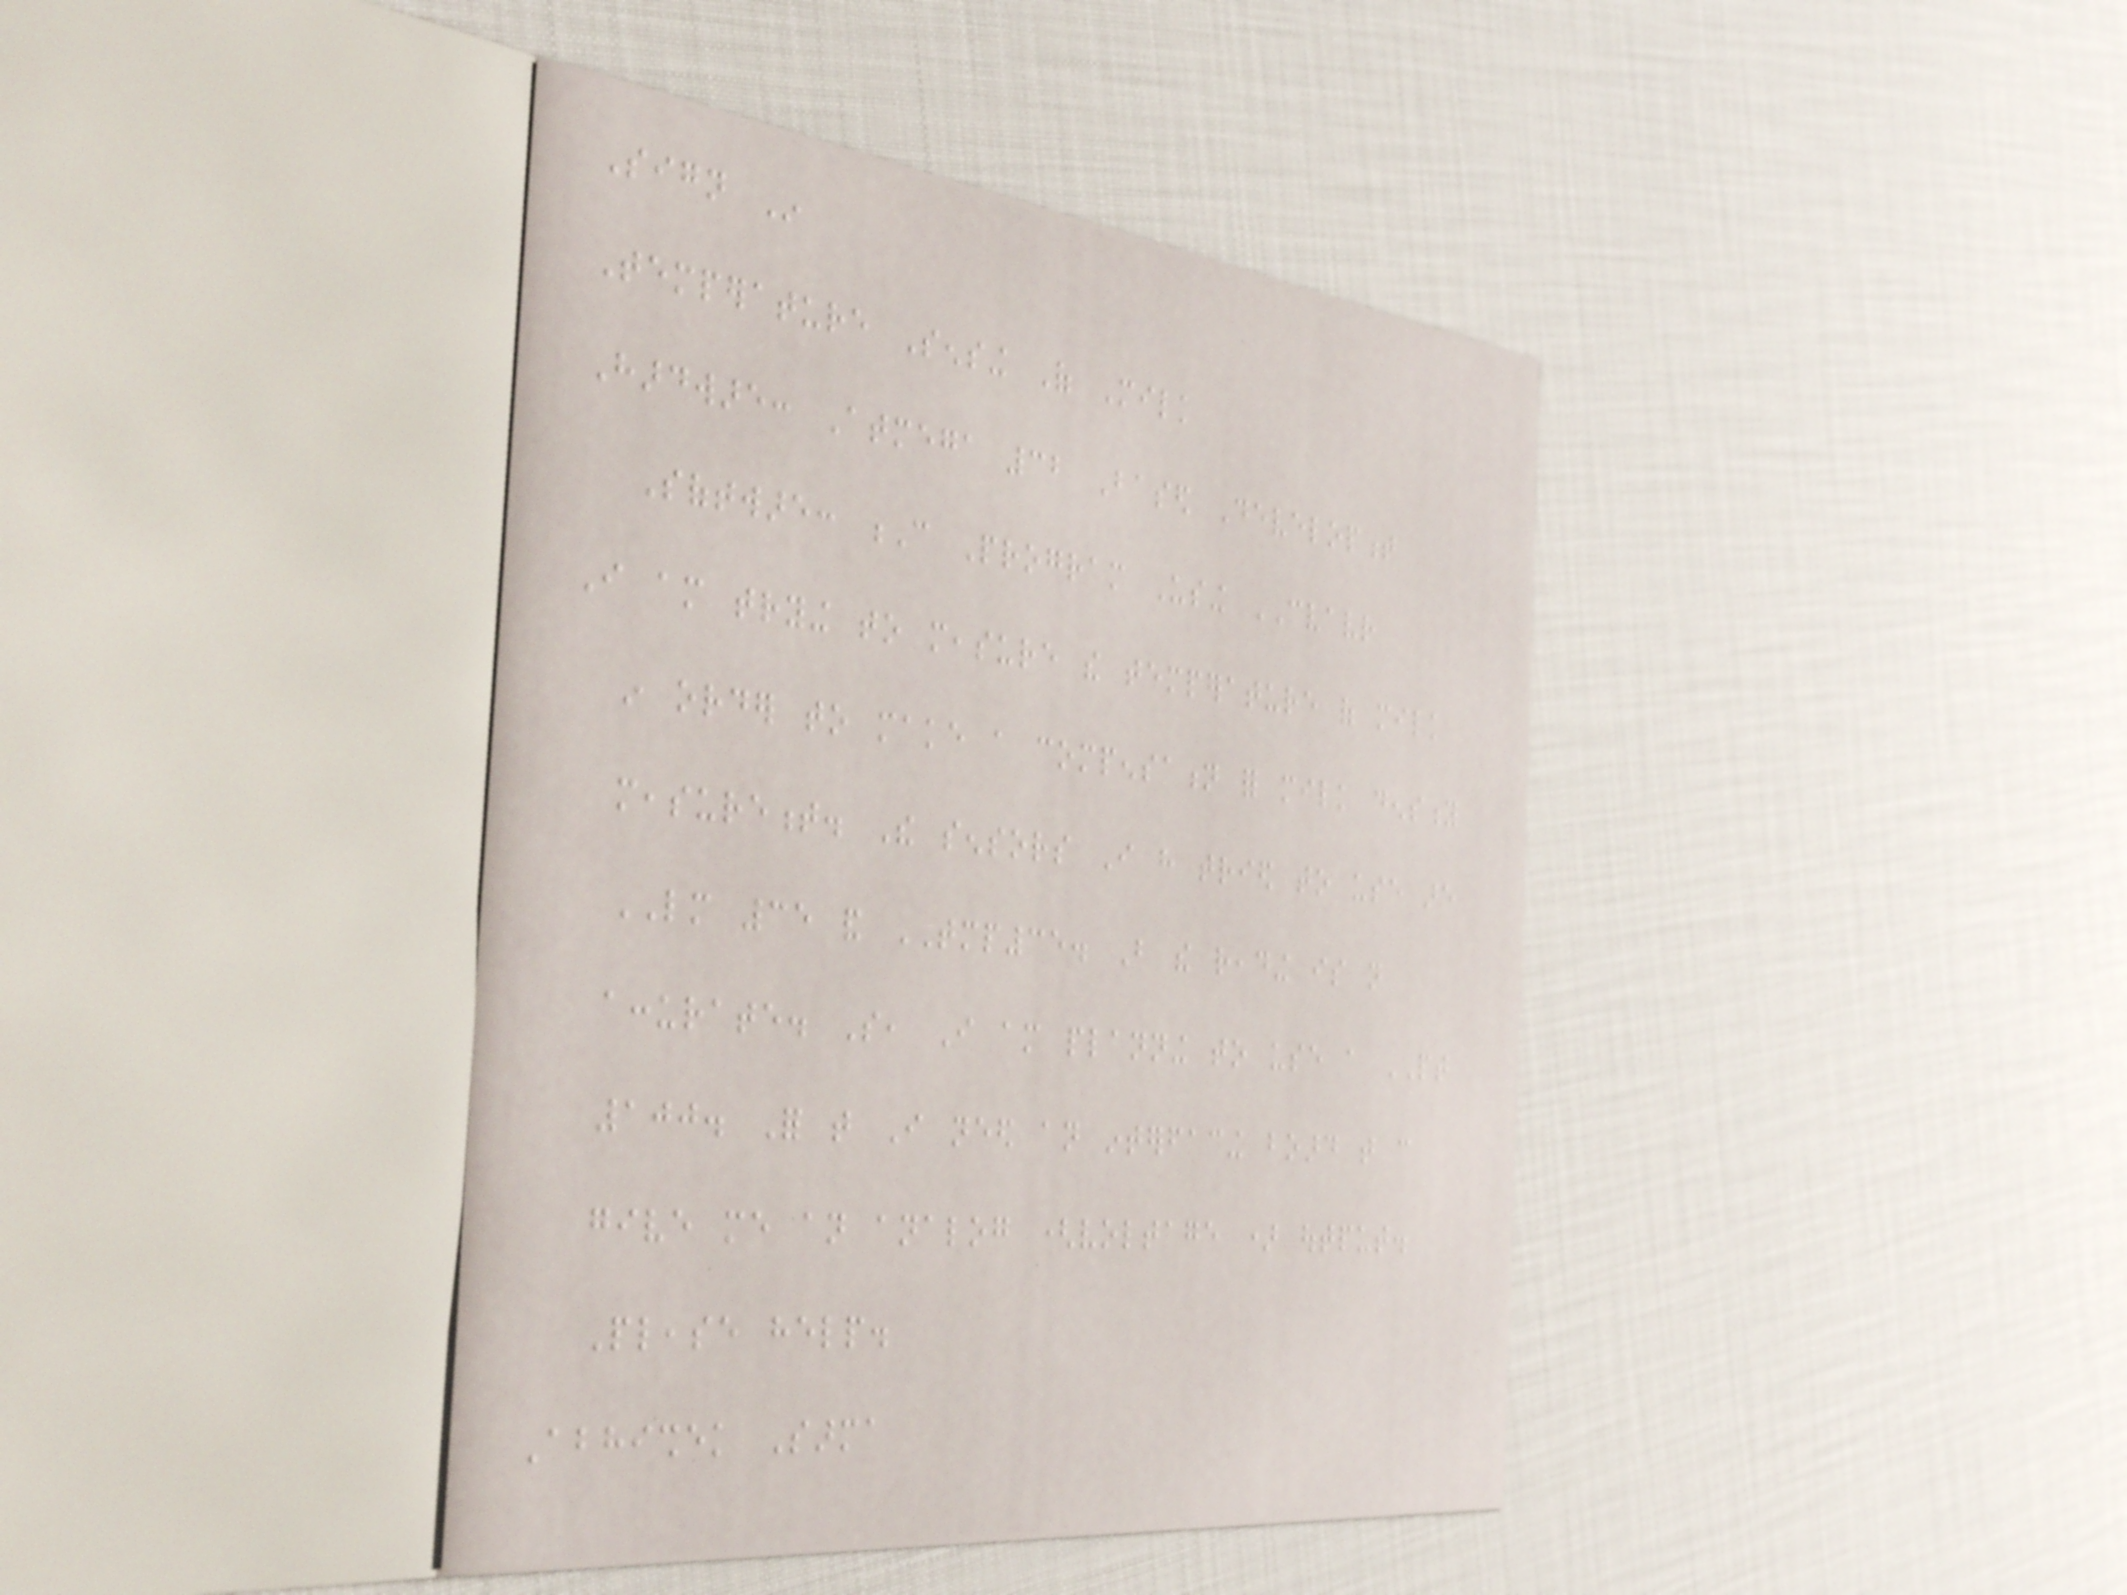Sign In
Temperature Sensing Of Milk
Hardware: Atmega 32 Based Development
Software: C Program Using CVAVR
I am trying to measure the temperature of milk
in order to make a compensation for milk density
measurement. The sensors I have tried to use are
LM 35 and TMP35. But the reading is not
accurate. So, I am planning to use a PT
100. For that I need an interfacing board that can
give me an analog (voltage ) output.
Please help.
Abhishek Sarma
